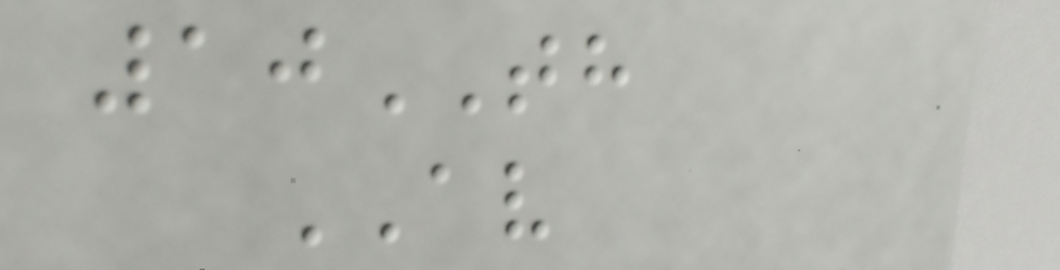10TH
AV
